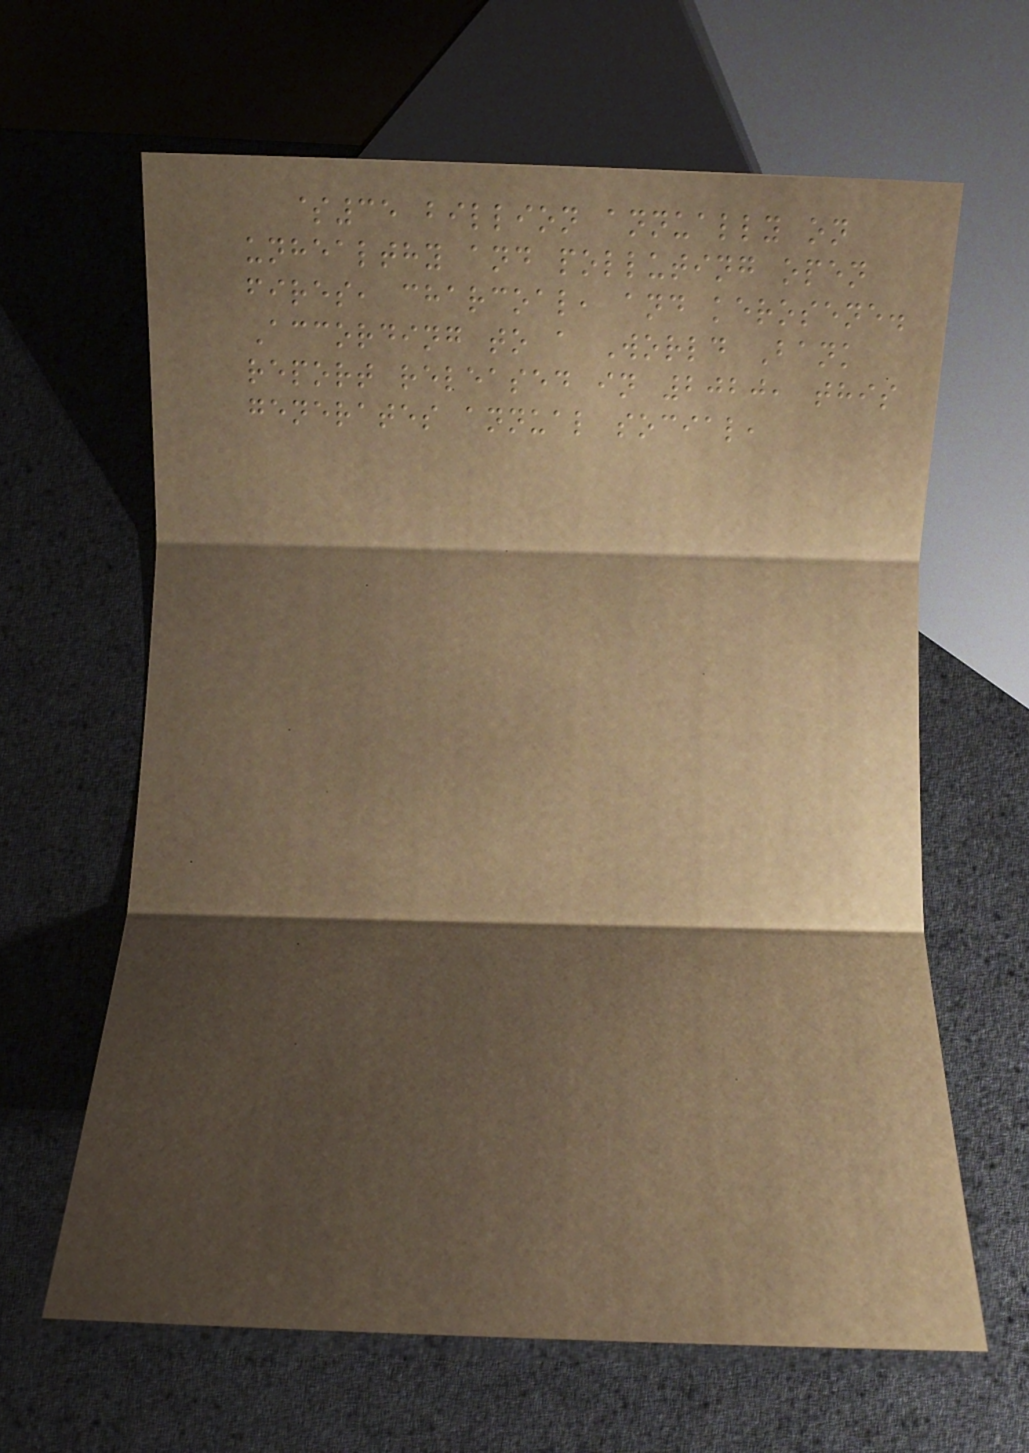$35 billion annually on
unhealthy and polluting open
fires, charcoal, and kerosene.
According to a World Bank
report released in 2020, this
generates annual social,
